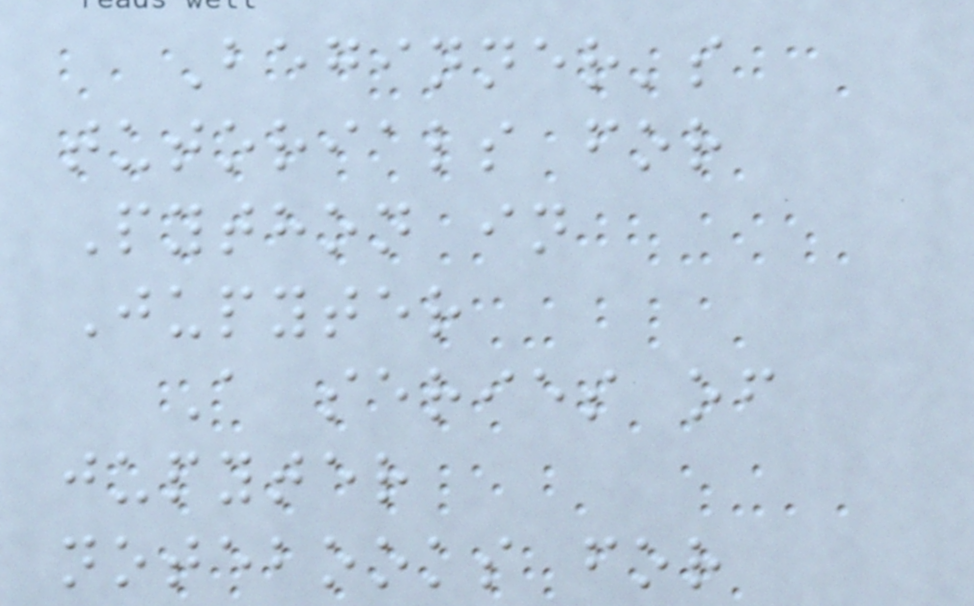Beginner's
tutorials for
Python in
Jupyter
A series of
jupyter
notebooks for
